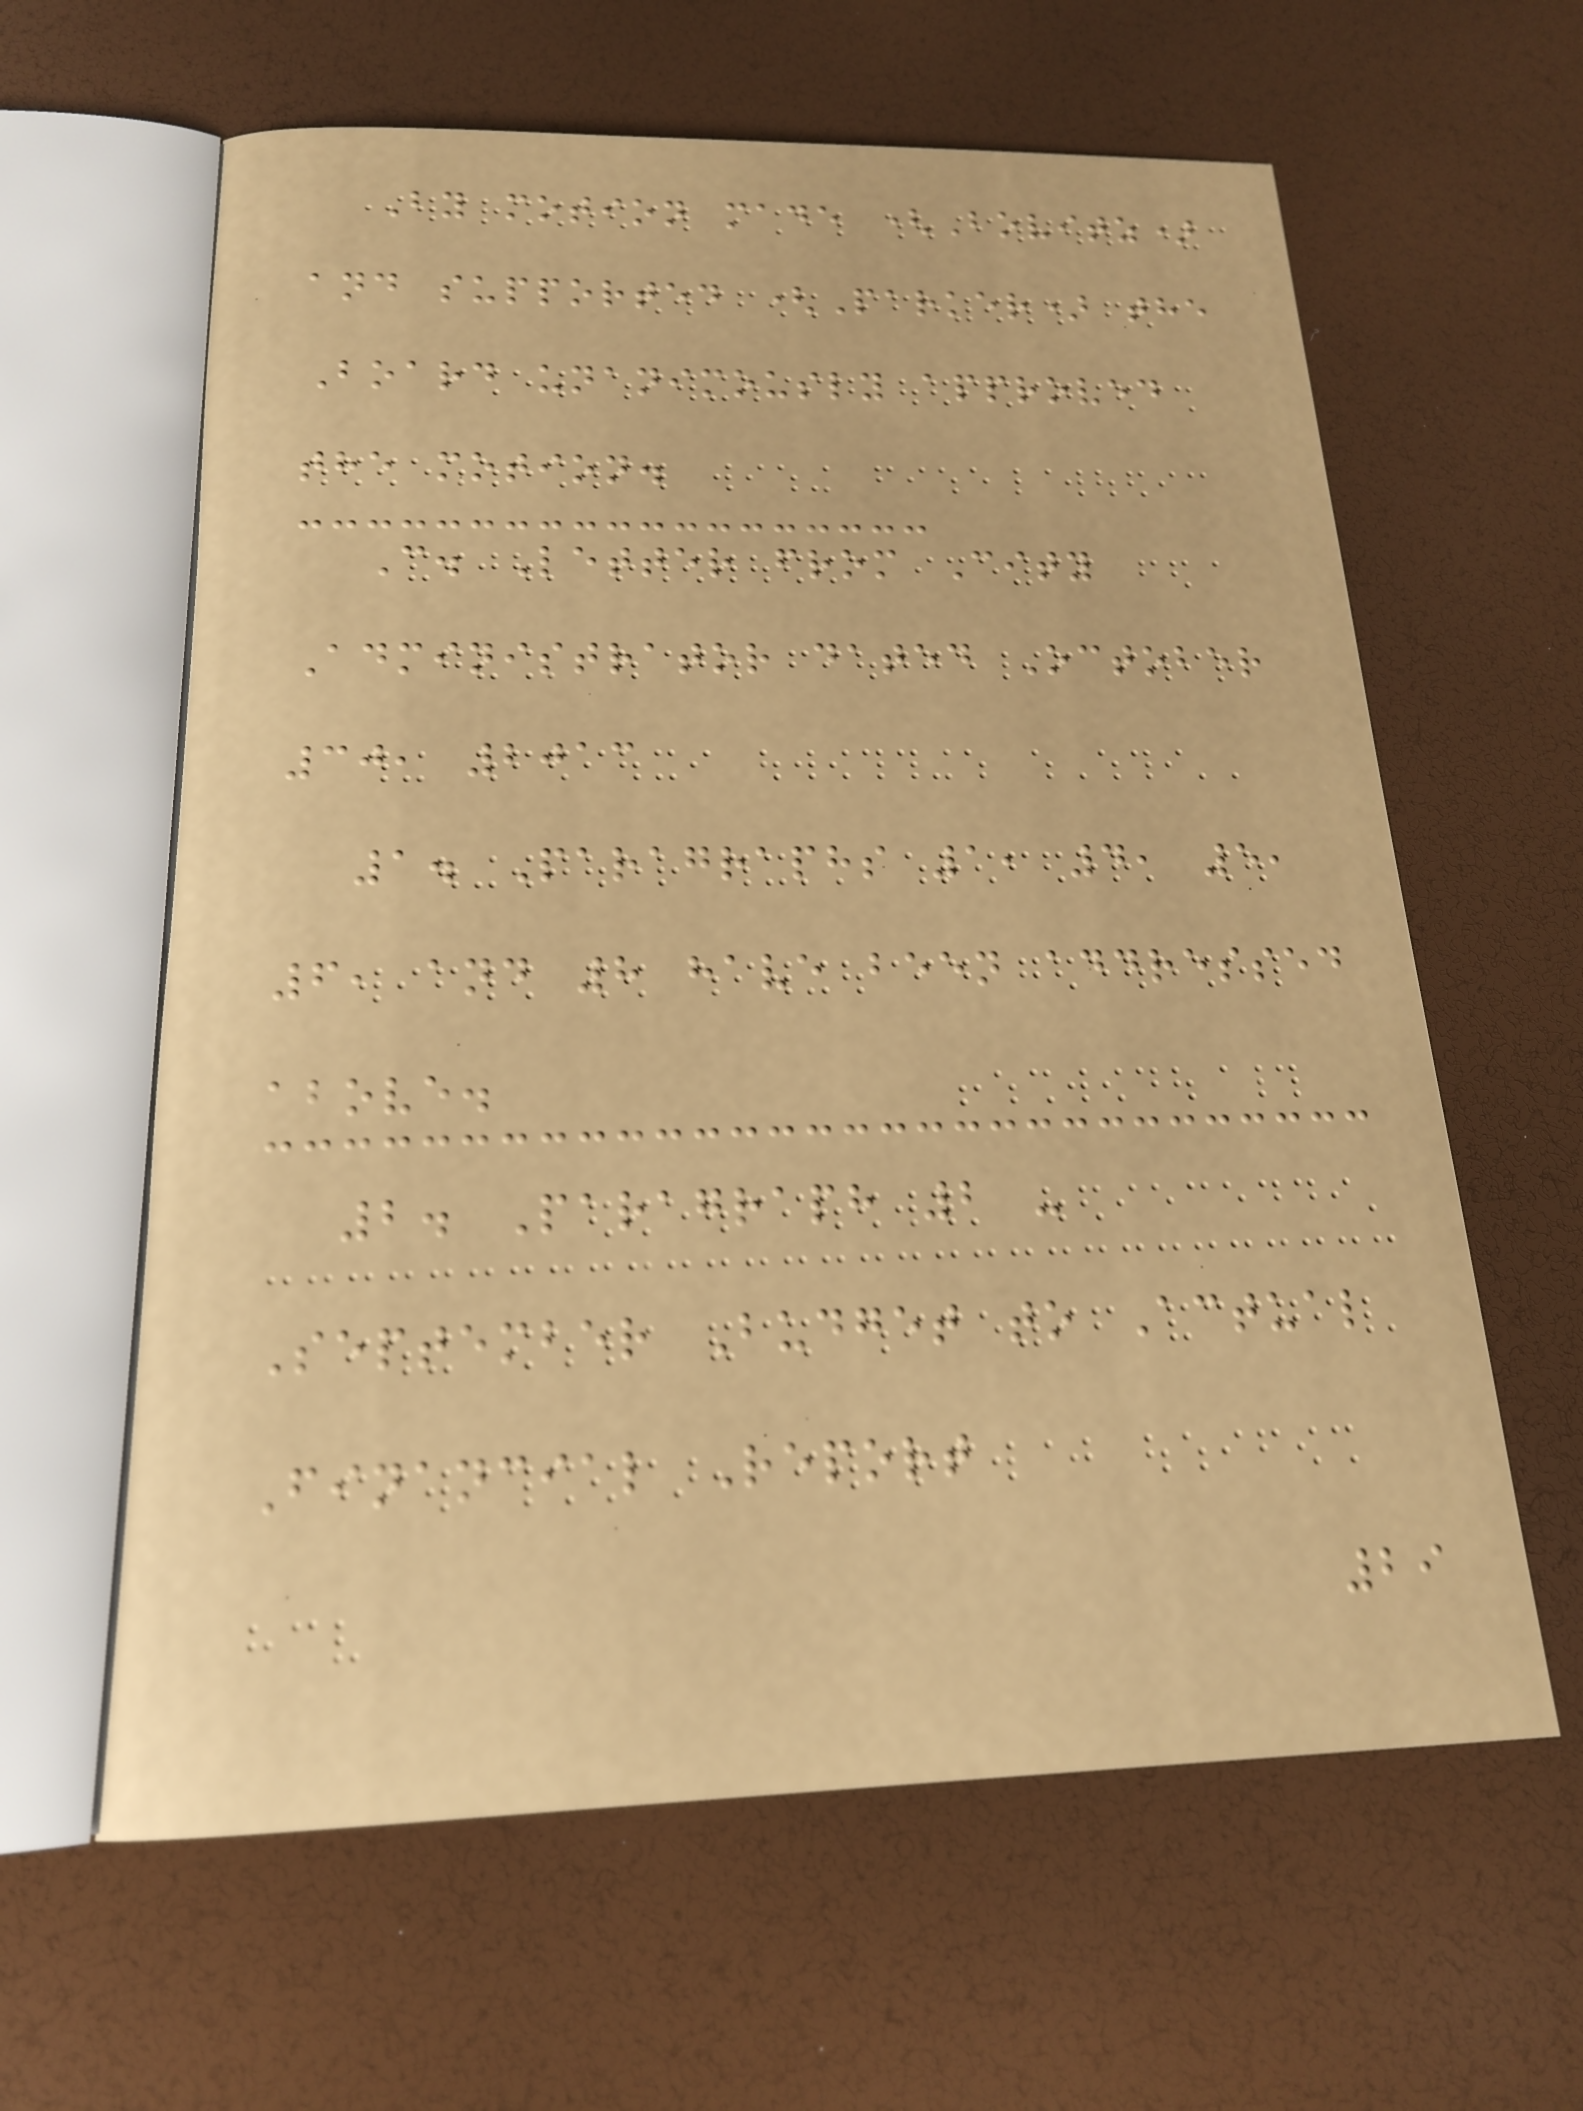By motion made (Bovitz)
and supported (Parker) the
Board unanimously approved
the motion.
C. Letter from City
Administrator dated October
30, 2013
1. Paragraphs 1, 4, 5,
6, and 8 have been addressed
above.
2. Paragraph 2 -
September Budget to Actual
Financial Report
29
